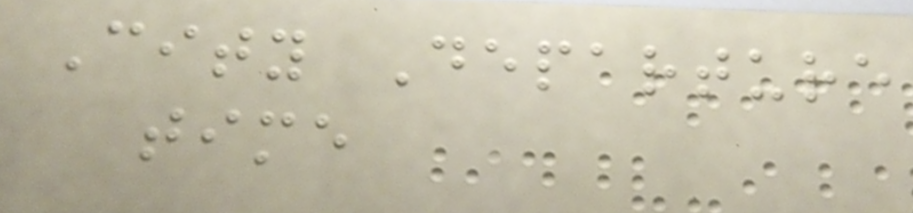City Departure
time
